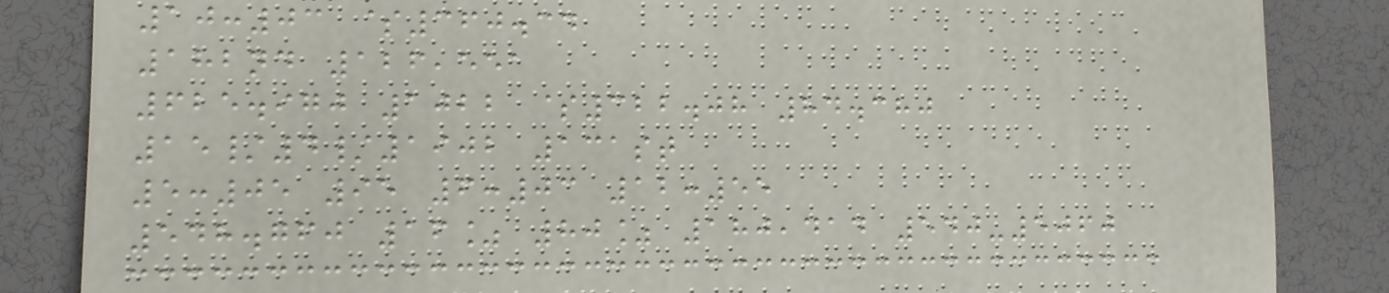10:03 $360.34
182nd 126,551
625.970 1022 $322.08 84.380
15/4/1902 131st
5:05 95 6:03 12:55
548.760 16% 80% 180,414 540-5060
